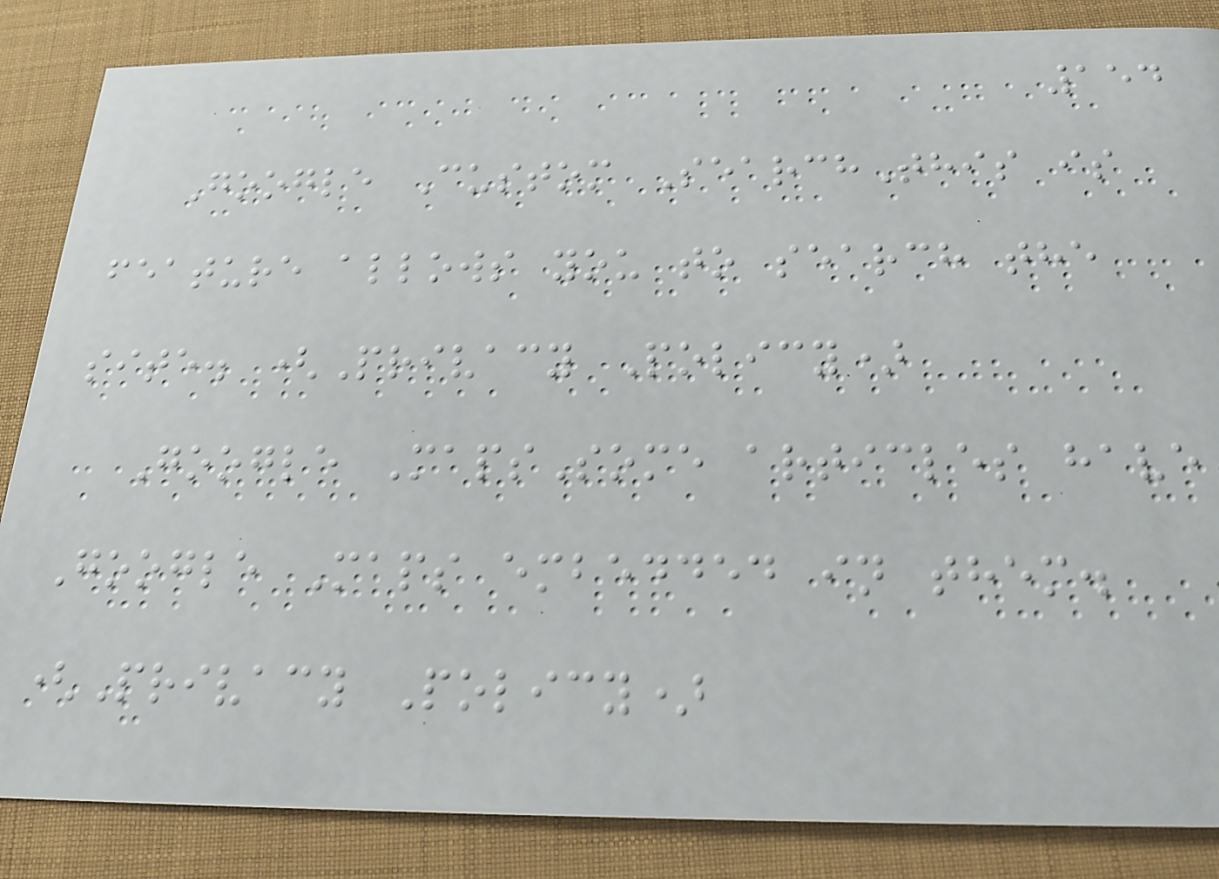154
Google Custom SearchThis is
feature allows you to search the
site. (Privacy Policy)
Google MapsSome articles have
Google Maps embedded in them.
(Privacy Policy)
